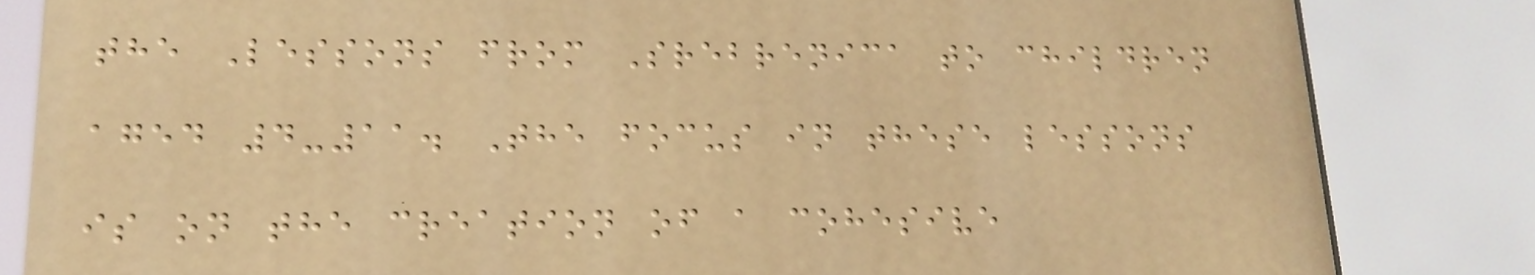the Lessons from Srebrenica to children
aged 4-11. The focus in these lessons
is on the creation of a cohesive
